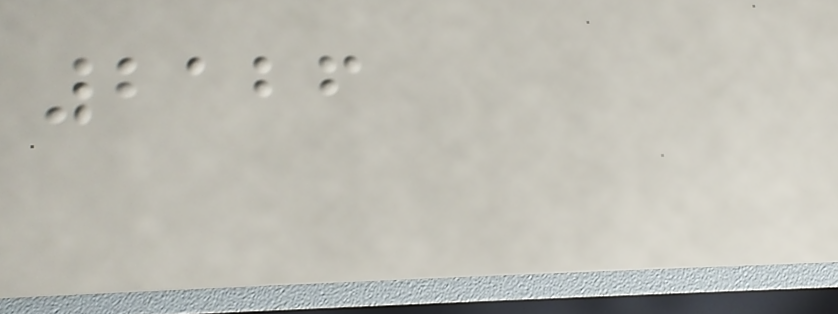2126
